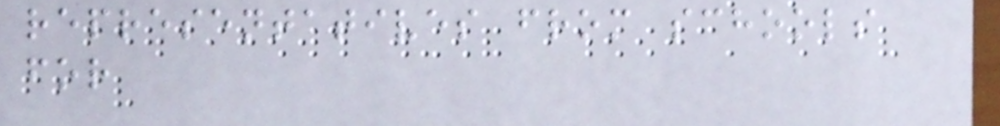representatives from schools
for
